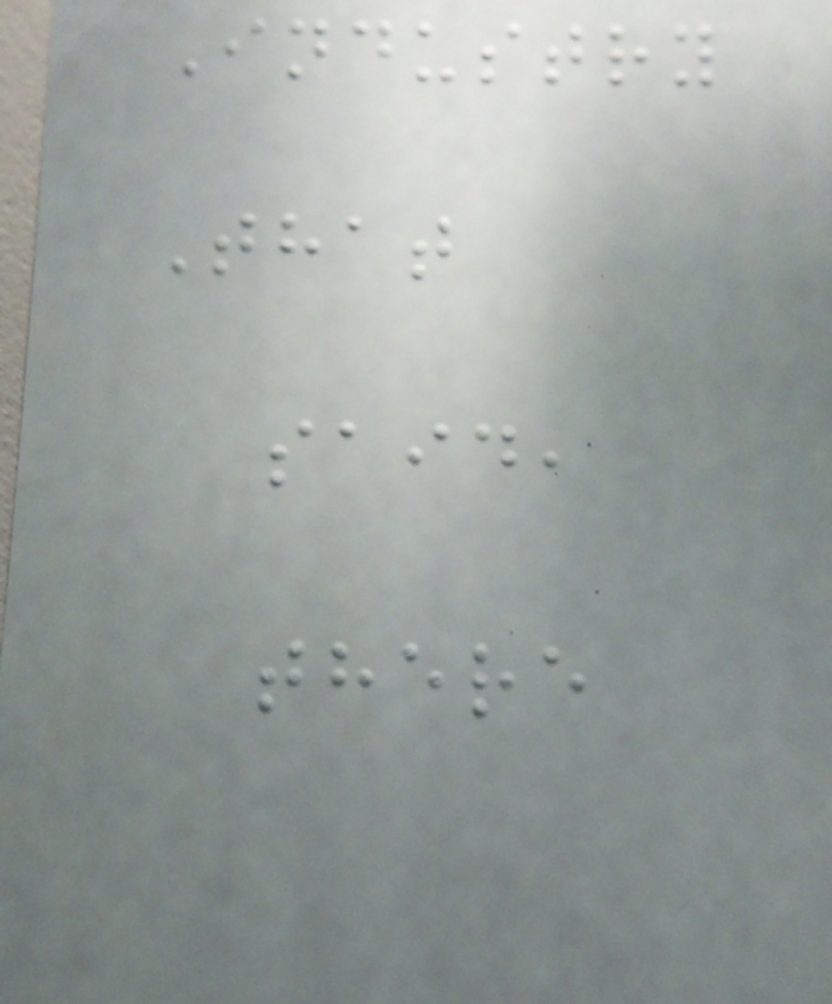Industry
That
said,
there
